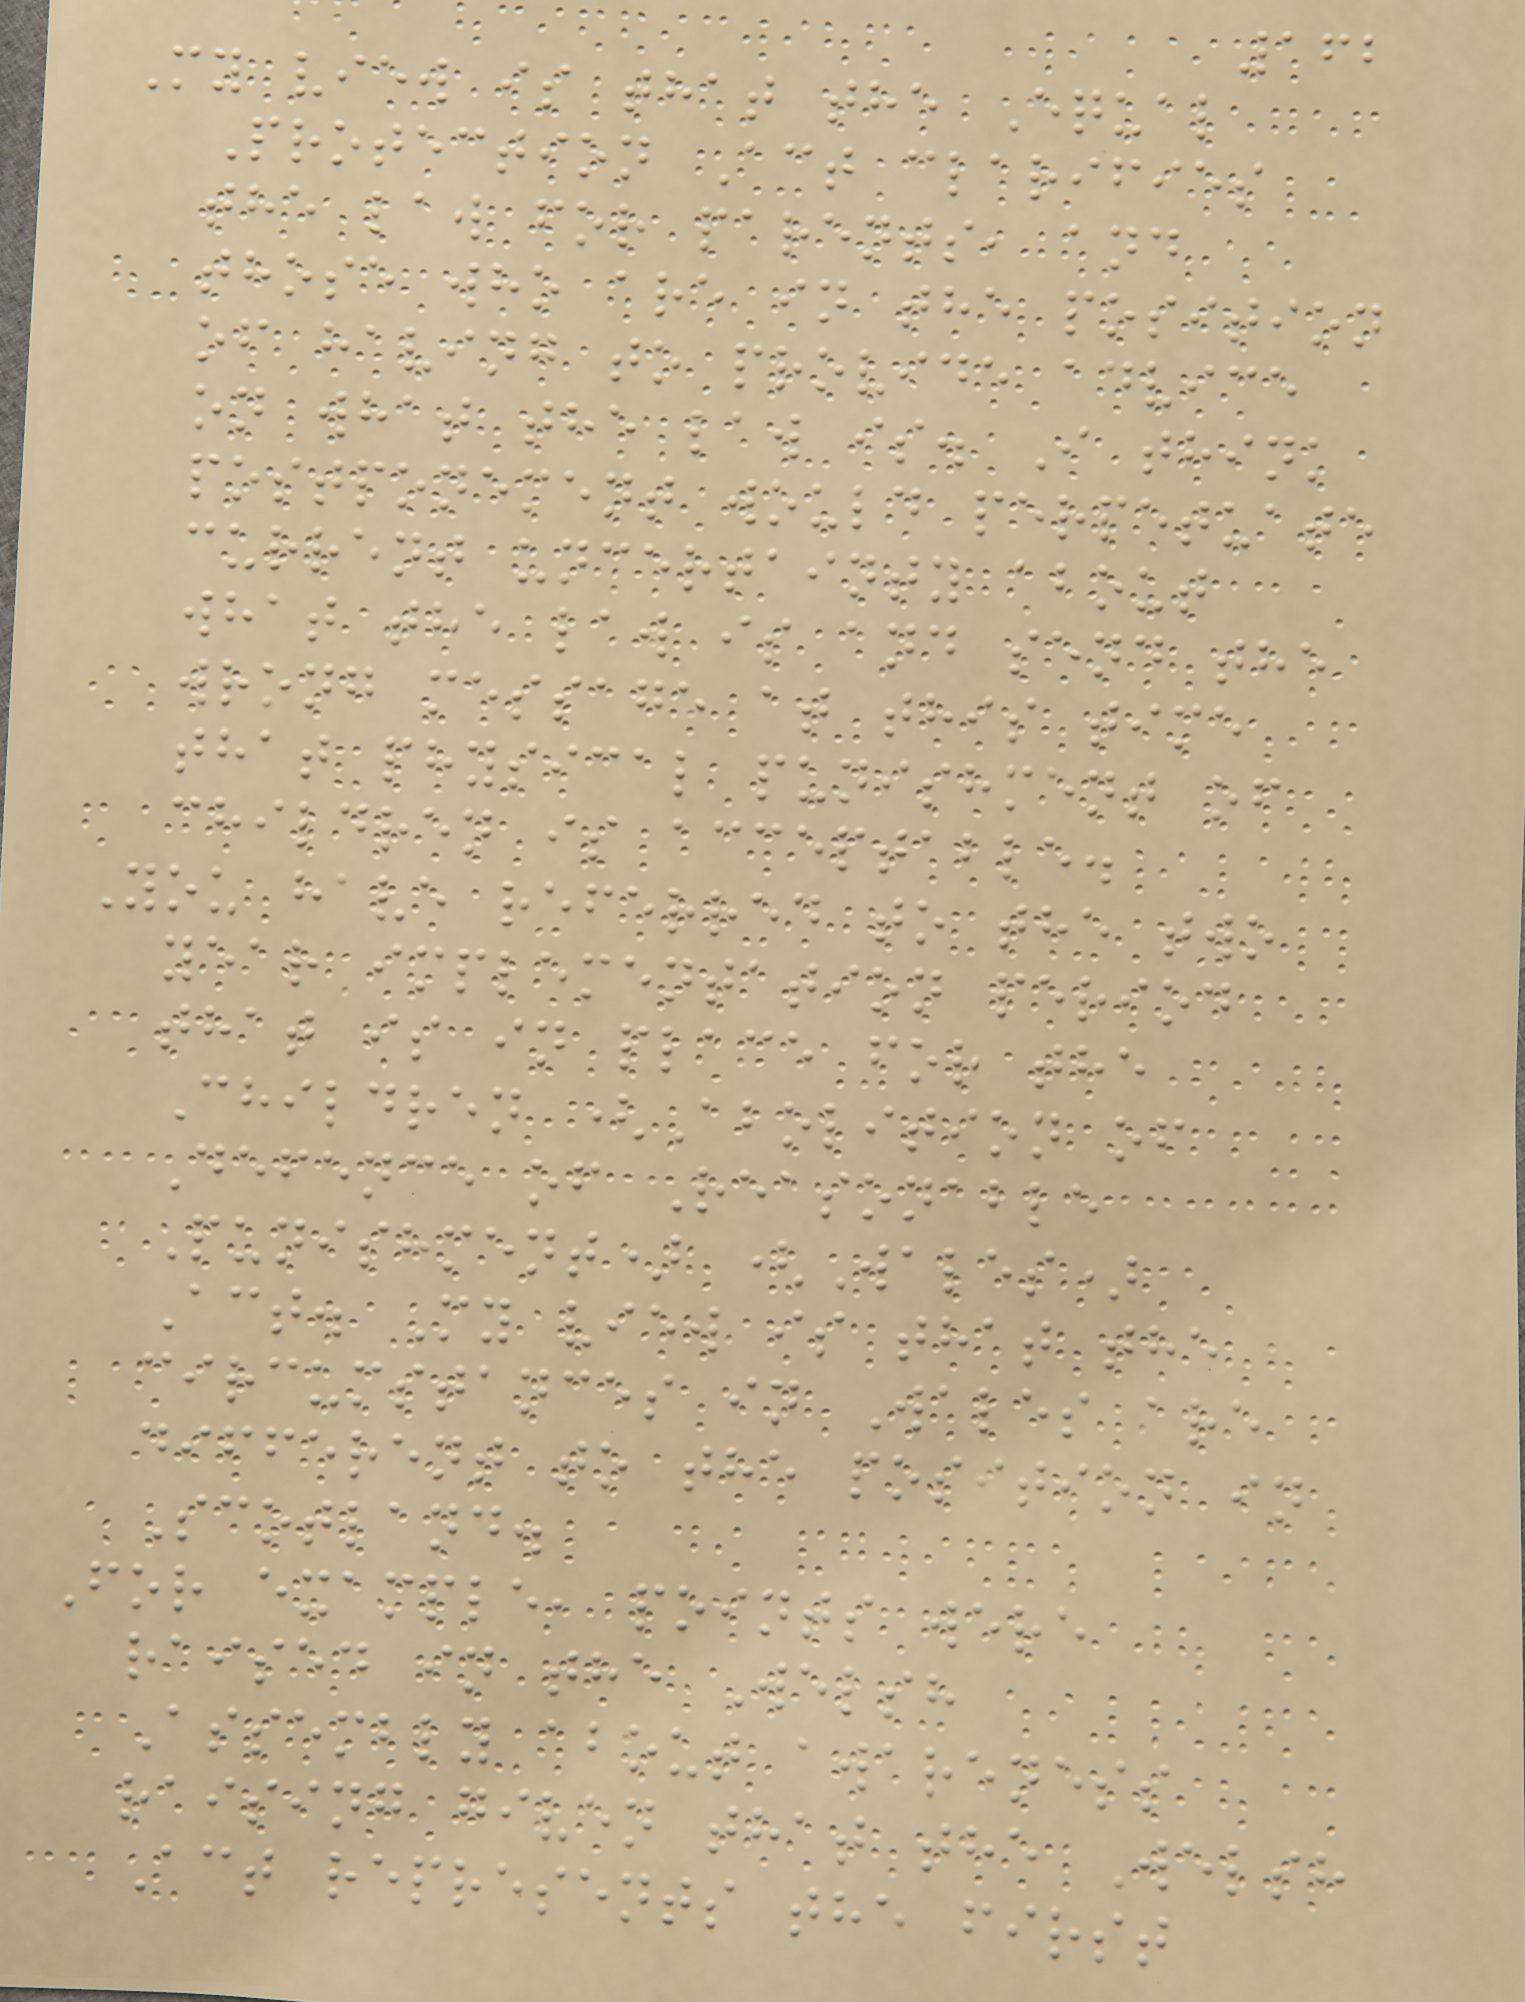162
My view is that the Equal
Protection Act clarifies
the law for parents, and
those who are in the position
of having to provide advice
on what the law is. I think
postponement would perpetuate
current uncertainty about
what the law is and send the
wrong message at this time
that physical punishment of
children is acceptable.
You have referred to the two
year implementation period
that is in place for the
Children (Abolition of
Defence of Reasonable
Punishment) (Wales)
Act. My view is that the
circumstances in Wales are
different to the position in
Scotland.
For example, points were
raised in the Welsh
Assembly about awareness
raising given that the Welsh
Act represents the first
